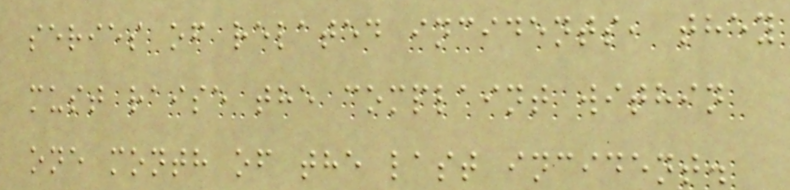series of related incidents, they
must raise the complaint within
one month of the last incident.
